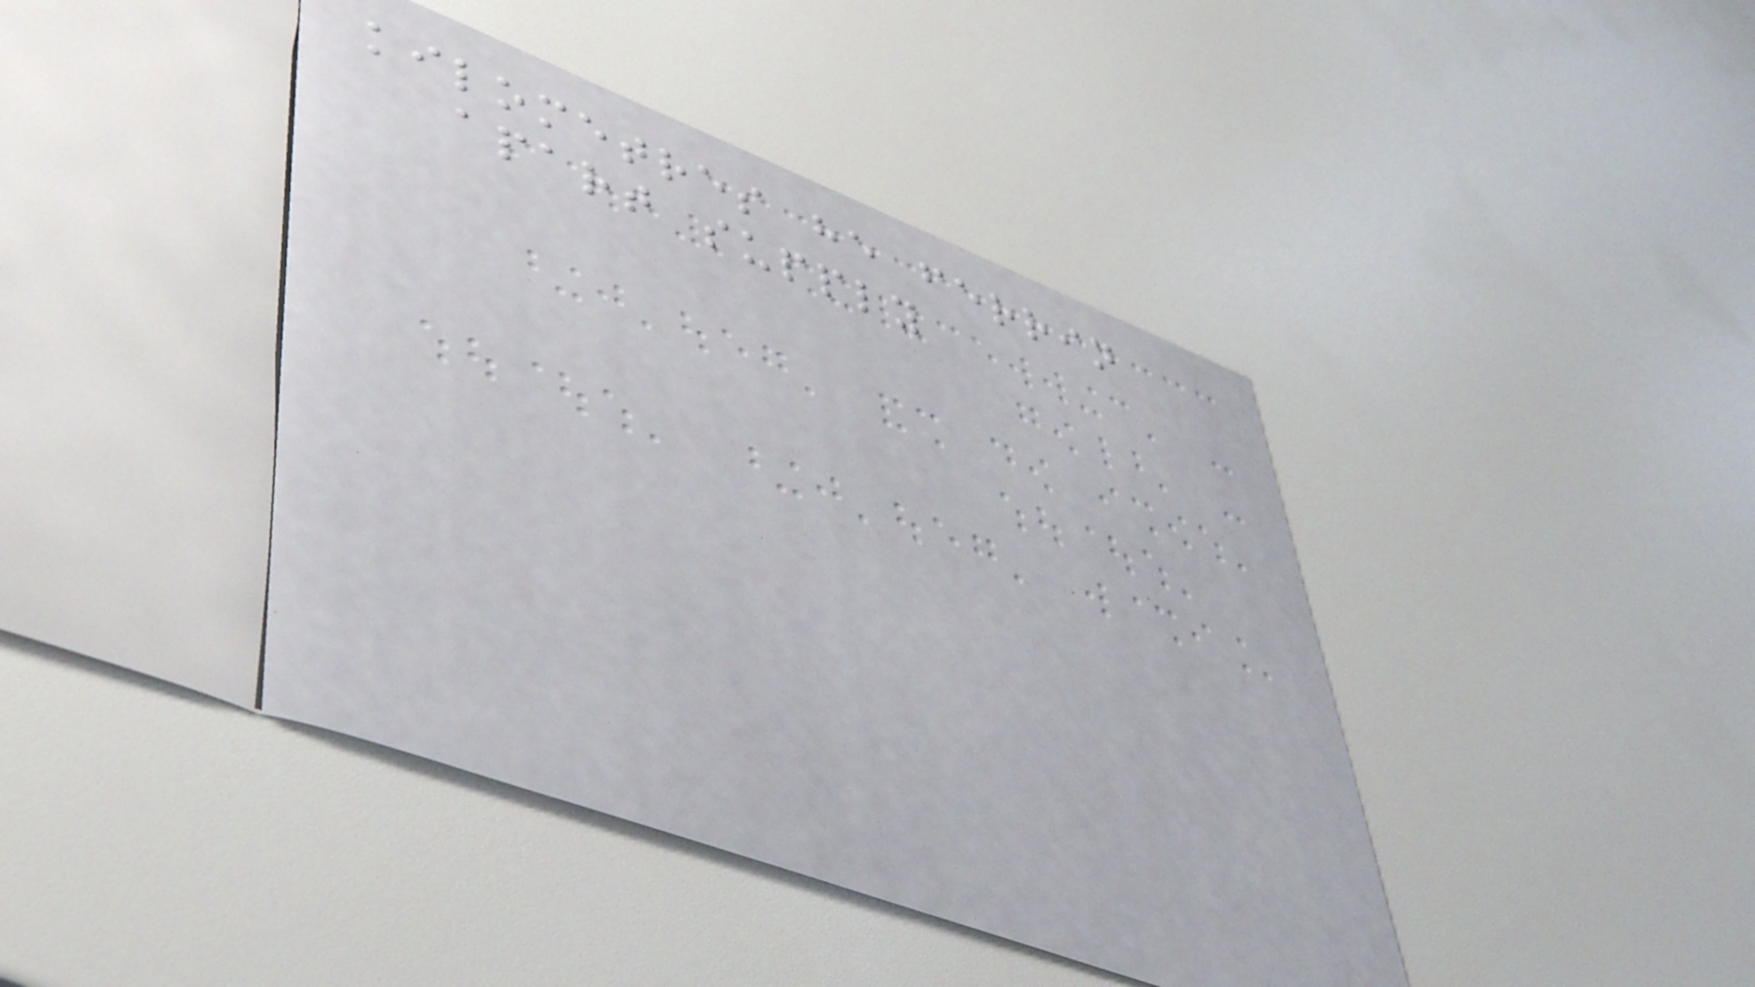kilometres he ferrin
apart supply
